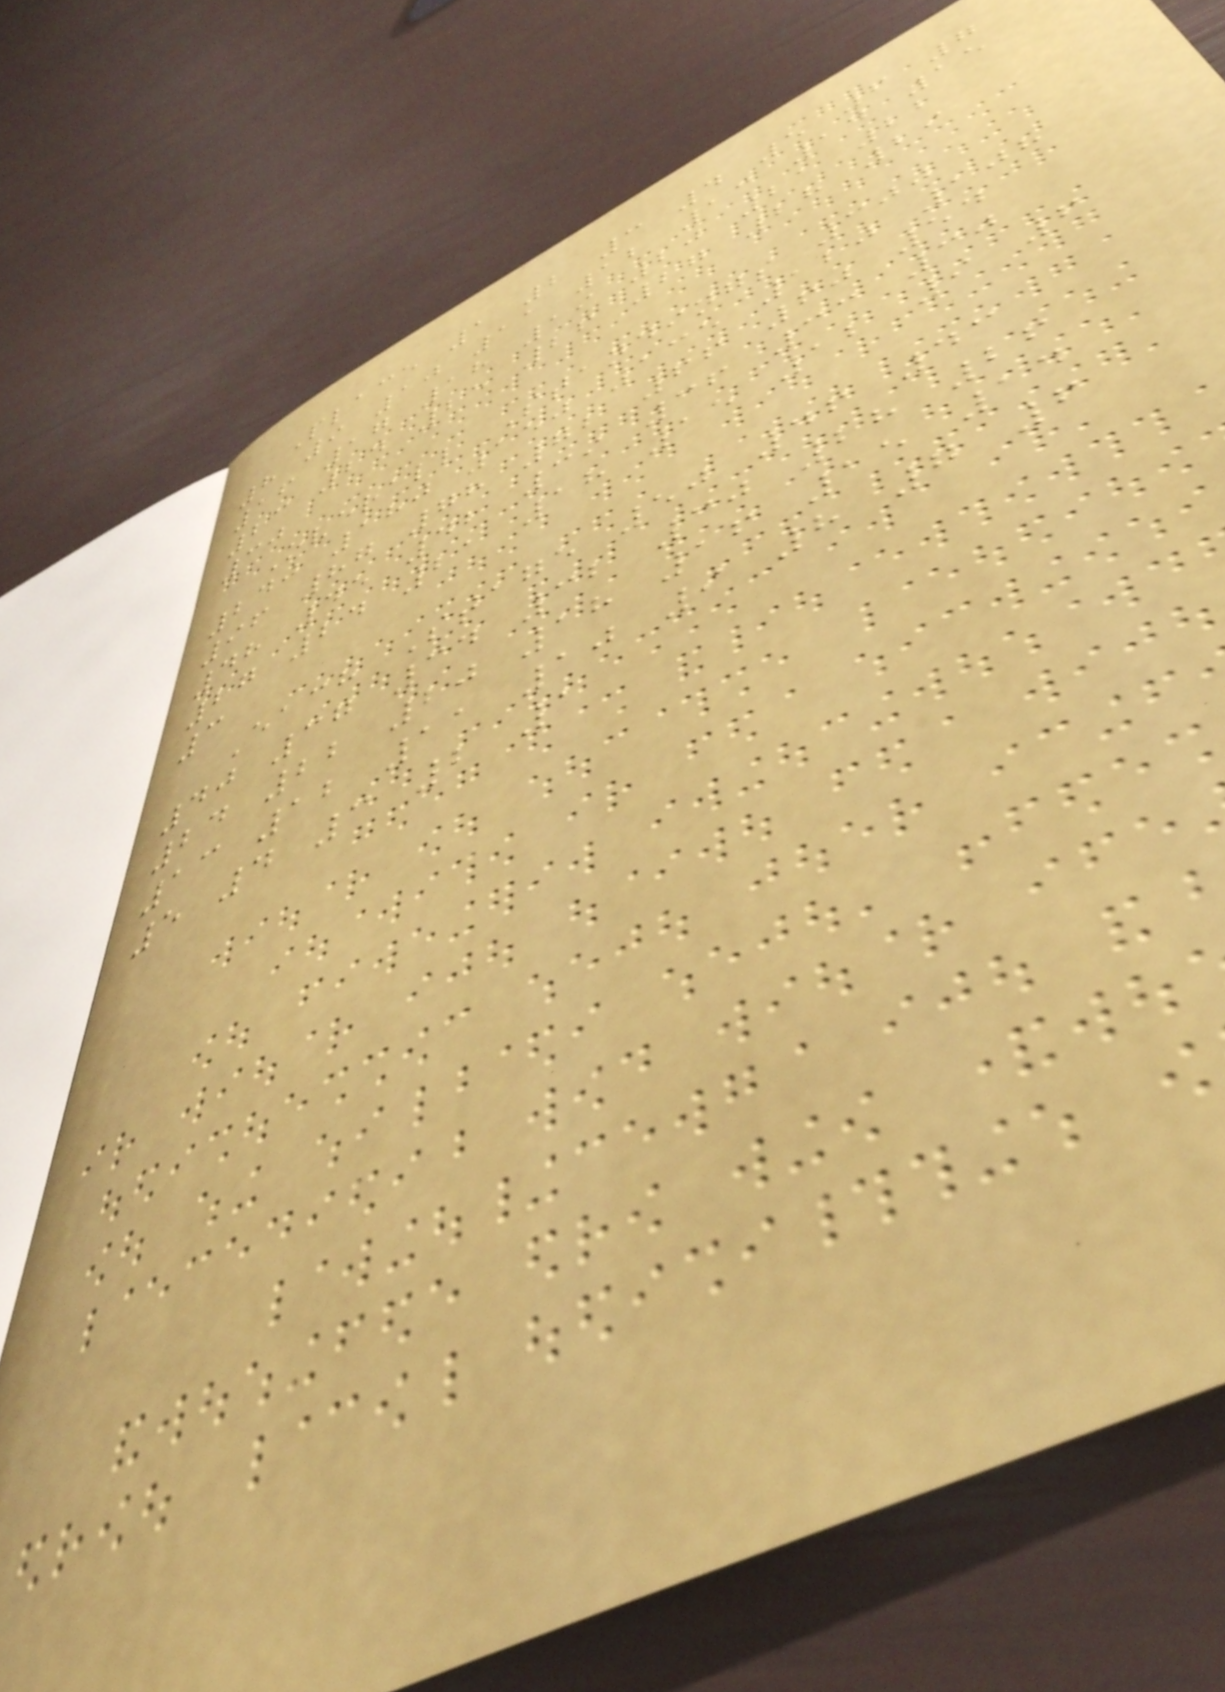Place 1 2 3 4 5 6 7
8 9 10 11 12 13 14 15
16 17 18 19 20 21 22
23 24 25 26 27 28 29
30
Overall Standings 300
240 180 150 135 120 108
96 87 78 72 66 60 54
48 45 42 39 36 33 30
27 24 21 18 15 12 9 6
3
Each Stage 50 46 43
40 37 34 32 30 28 26
24 22 20 18 16 15 14
13 12 11 10 9 8 7 6
5 4 3 2 1
